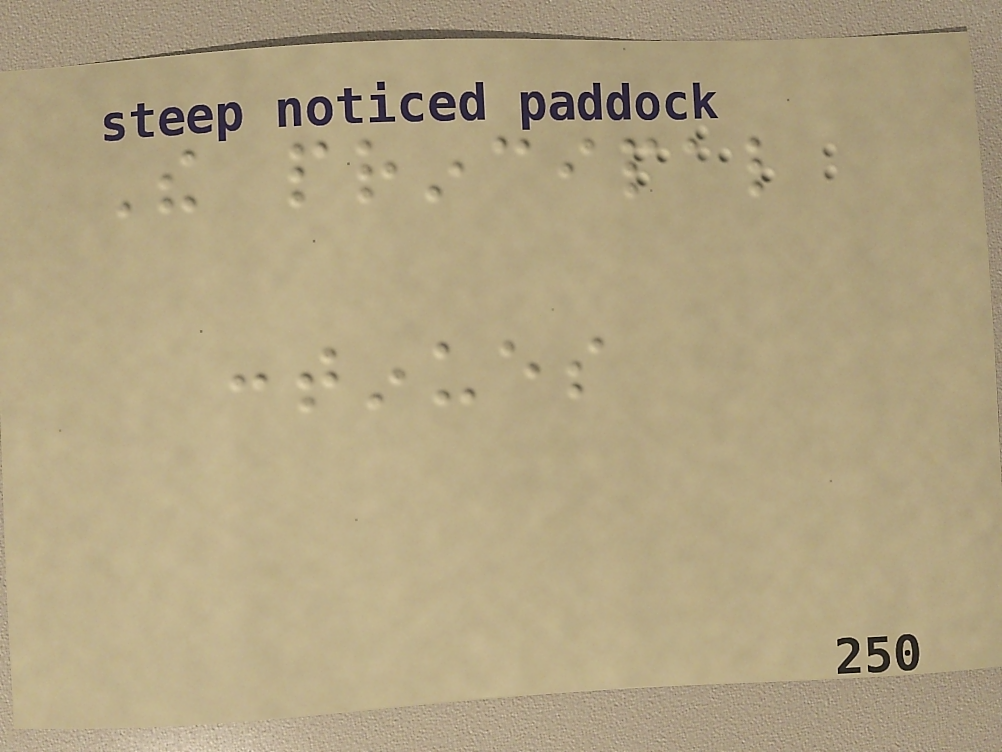The principal
continues
